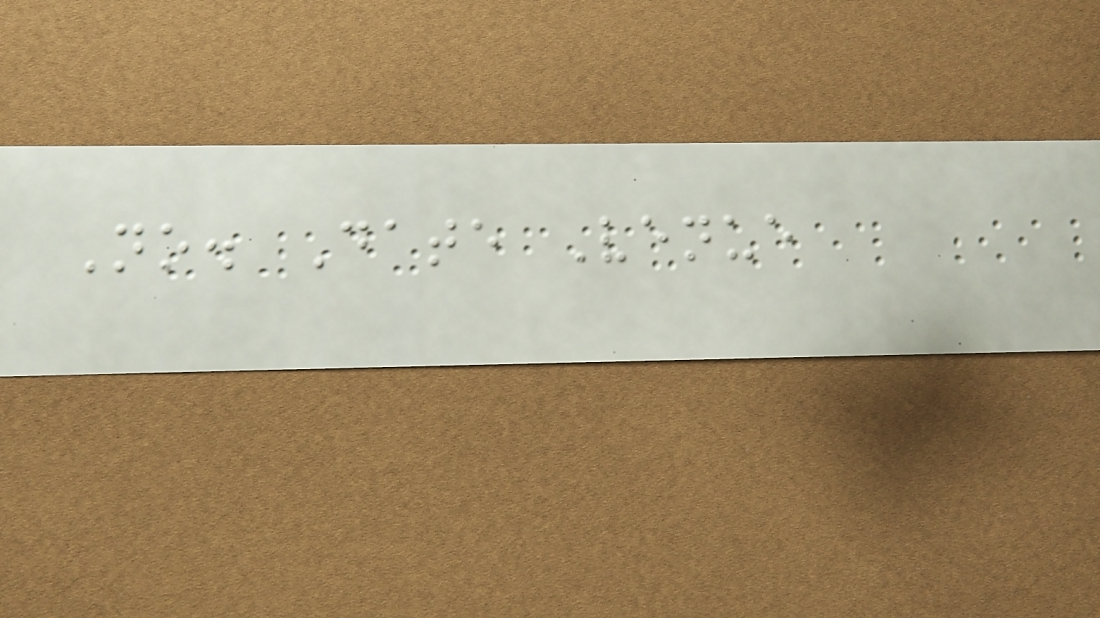No. Date Venue
